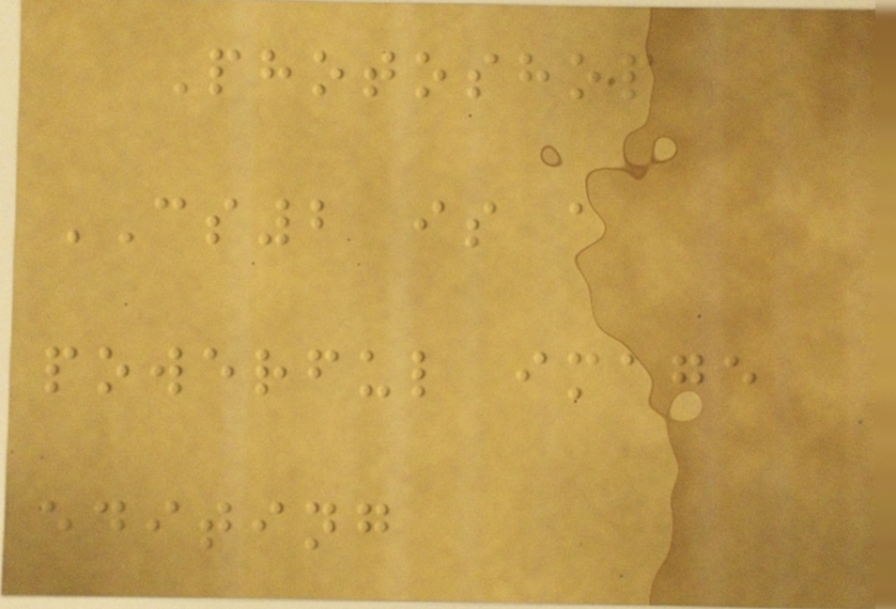Photoshop
CS2 is a
powerful image
editing
